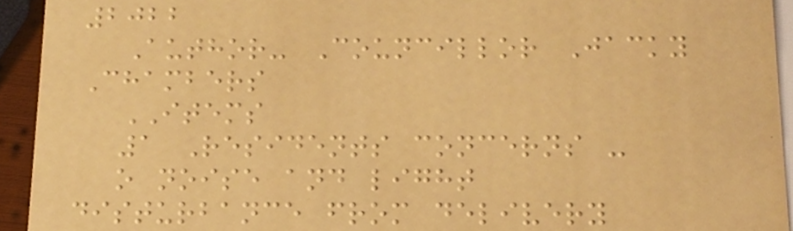2022
Author- Councillor Jacky
Chambers
ITEMS
1 Residents concerns -
o noise and light
disturbance from delivery
